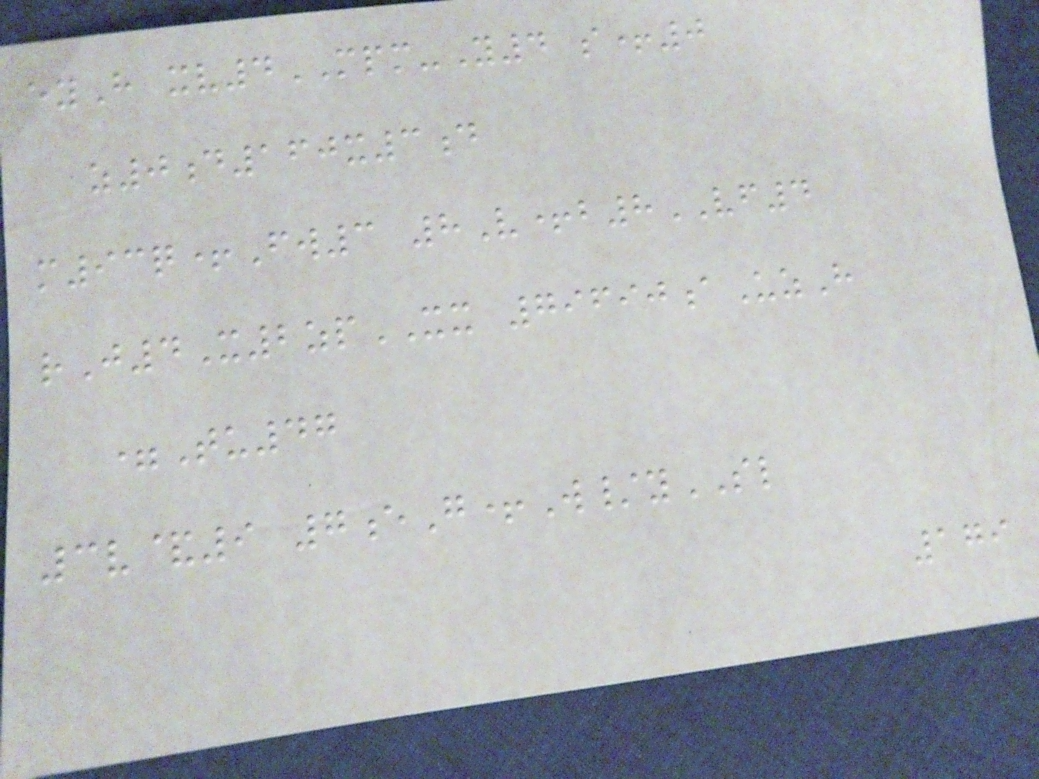eyH xv4MPM-Y4 s+0
z0d160x3d
m93q+Fw3 8V+b8VF4
rJ4X2zpXX 79690aUzH
=Tu47
3v&9 7eG+W/ySL
179
